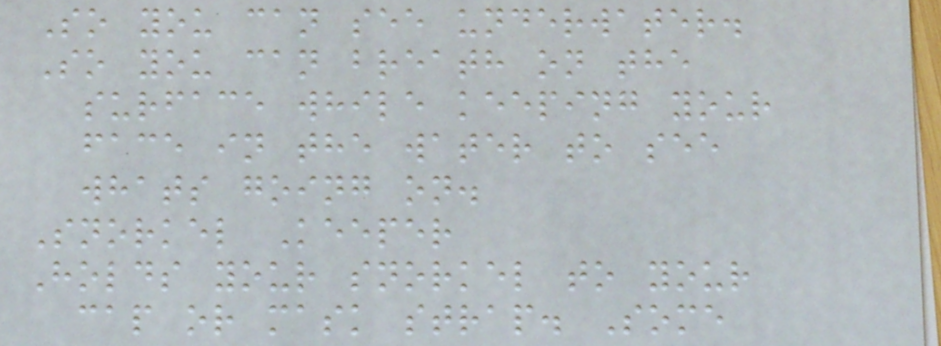So you can see underwater.
So you can breath on the
surface while keeping your
face in the water to see
whats going on.
Snorkel Keeper
Holds your snorkel to your
cap or mask strap. Some
